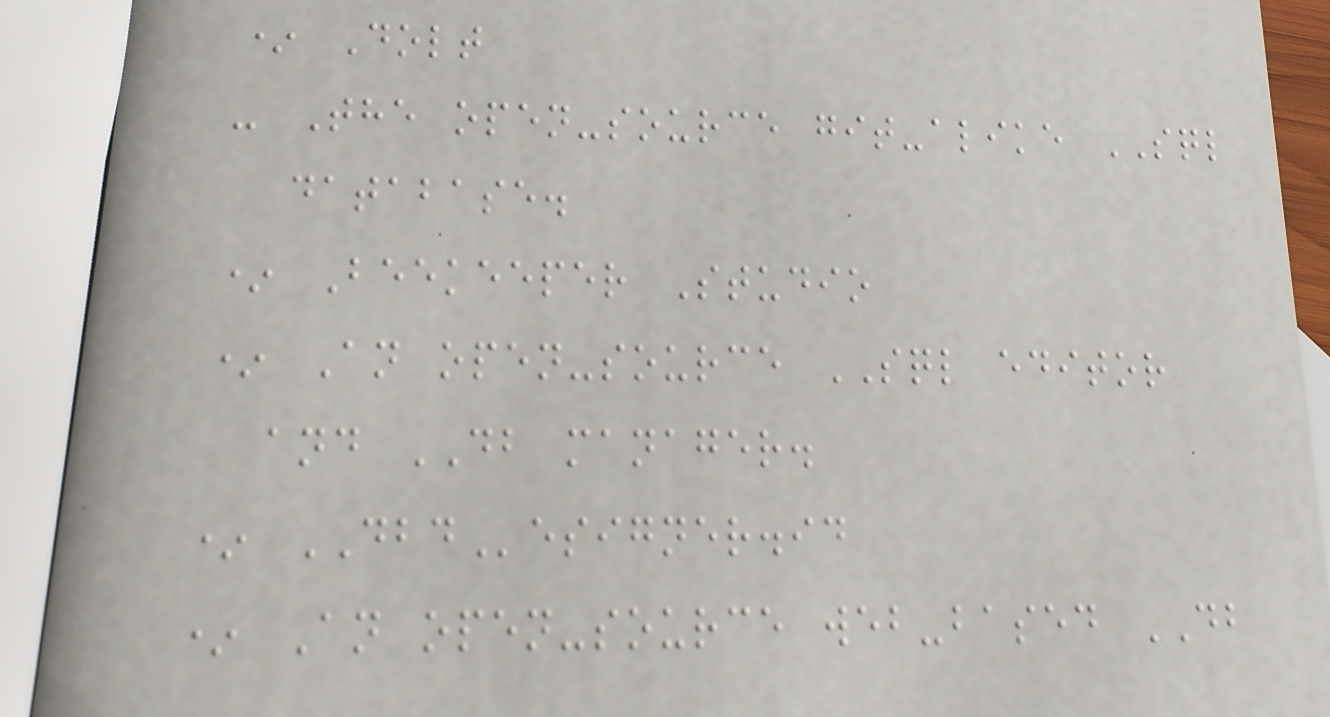* Dolt
- The open-source git-alike SQL
database.
* Beekeeper Studio
* An open-source SQL editor
and DB manager.
* DBDesigner.id
* An open-source web-based DB
